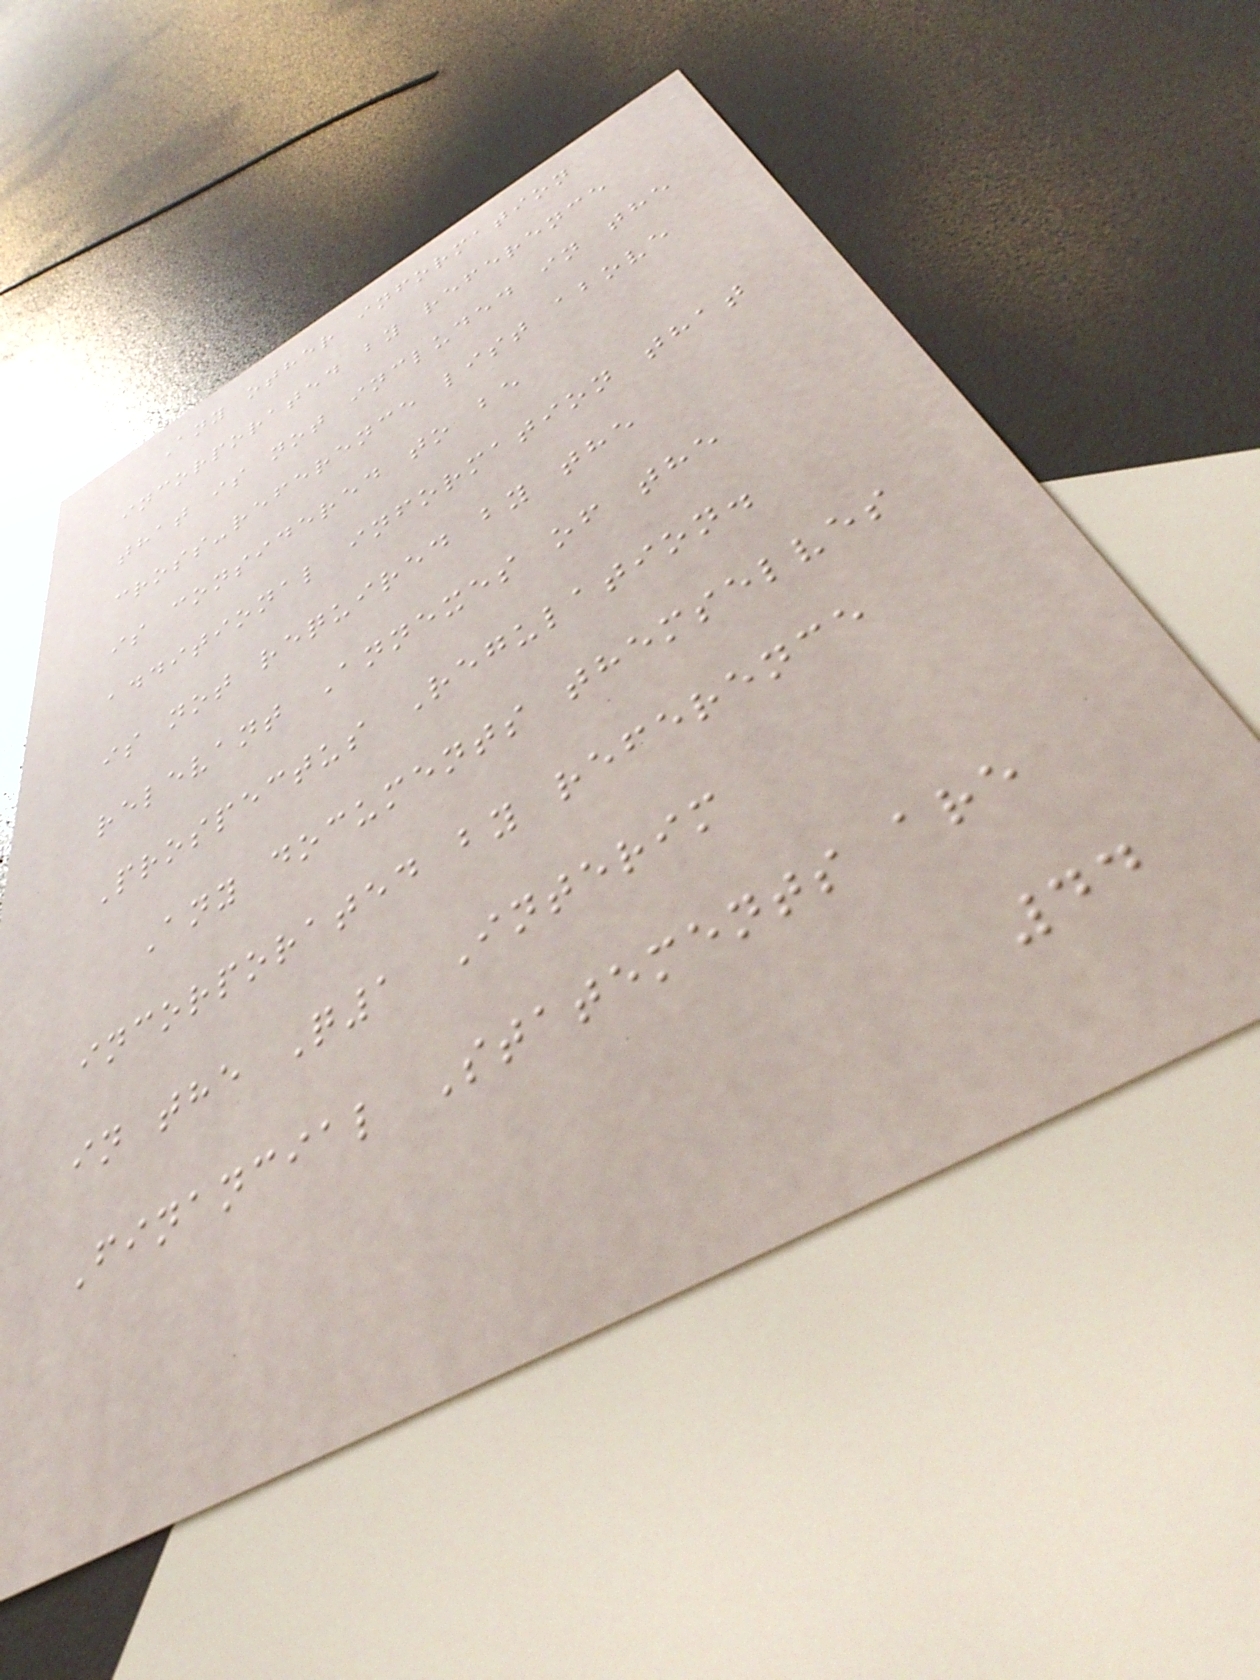Any other information
incorporated by reference
that is not included in the
cross-reference list above
is considered to be
additional information that
is not required by the
relevant Annexes of the
Prospectus Regulation.
Any documents themselves
incorporated by reference
in the Q1 Interim
Financial Statements are
44
